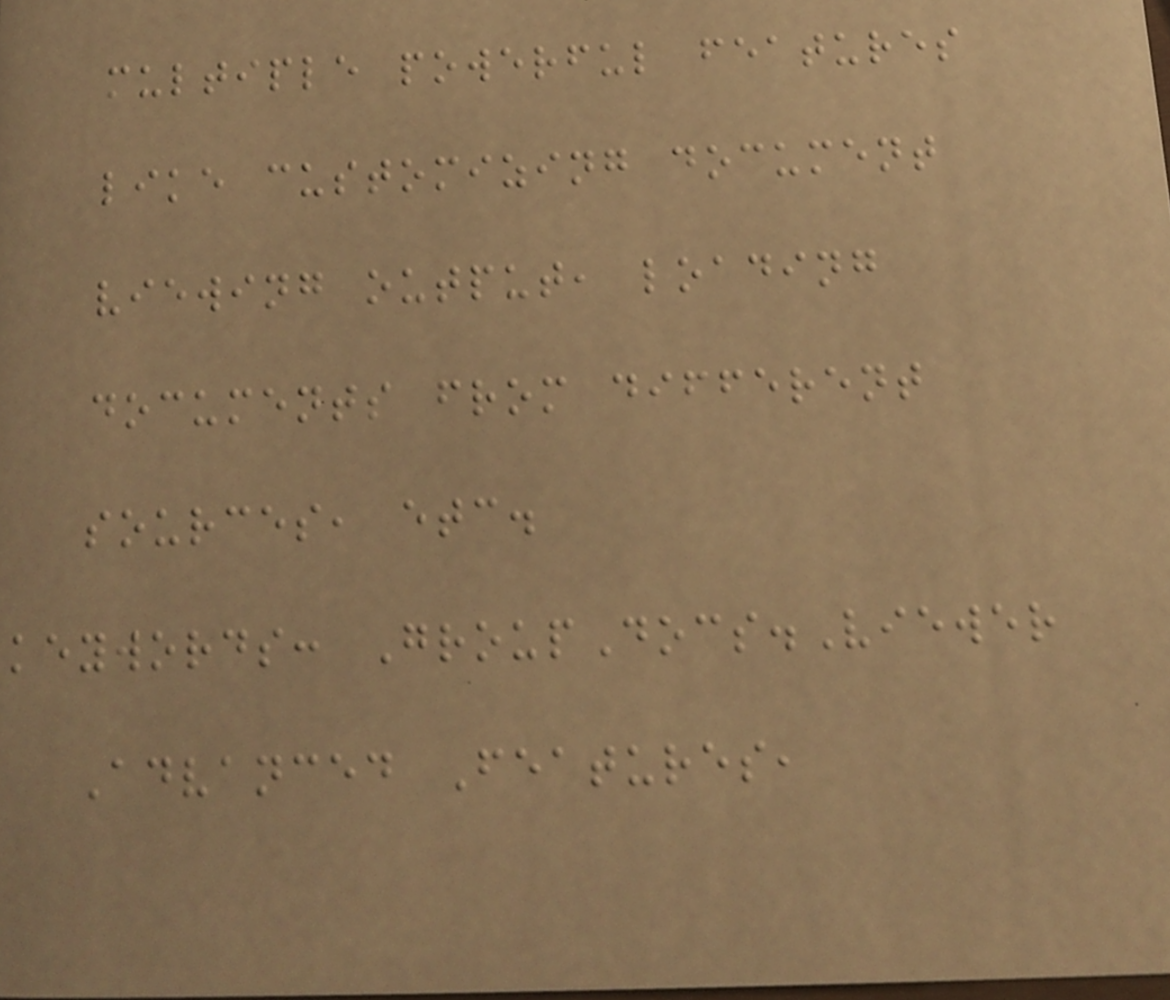multiple powerful features
like customizing document
viewing output, loading
documents from different
sources, etc.
keywords: GroupDocs.Viewer
Advanced Features,
